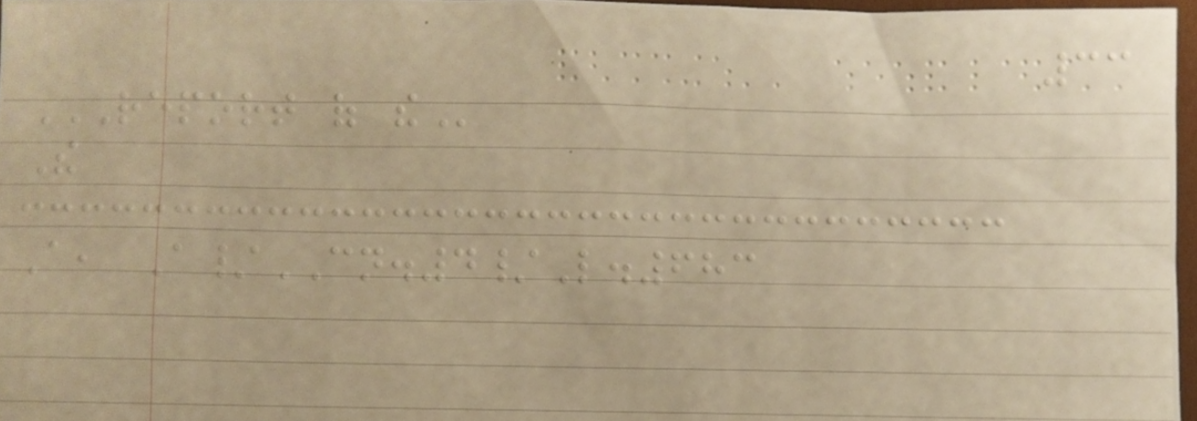33
REPORT OF THE
The
A, A/CN.4/L.683
